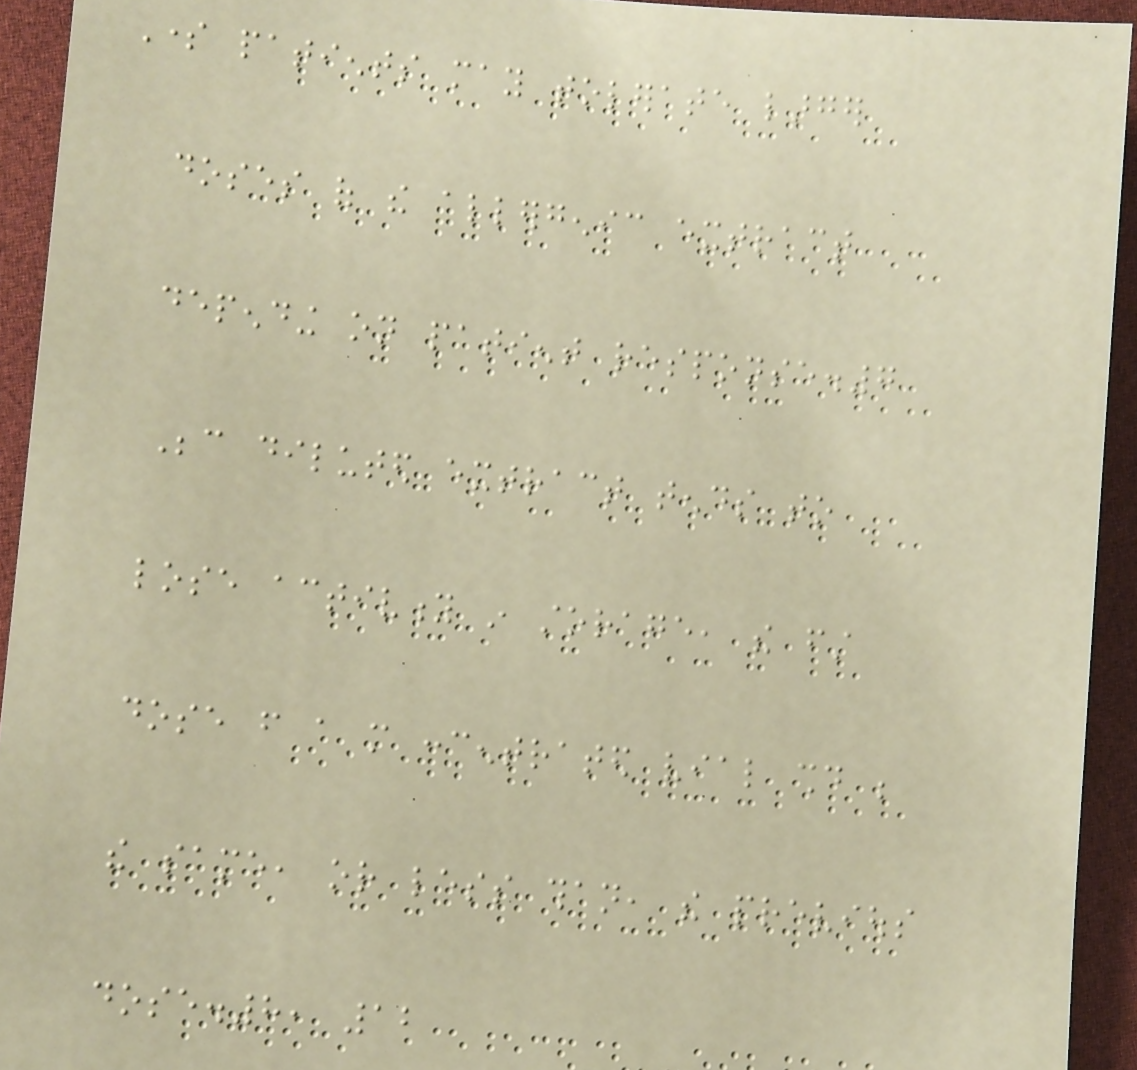Some patients may tolerate larger
doses of the allergenic extract
depending on patient response.7
Because diluted extract tends to
lose activity in storage, the first
dose from a more concentrated vial should be
the same, or less than, the previous
dose.8, 12
